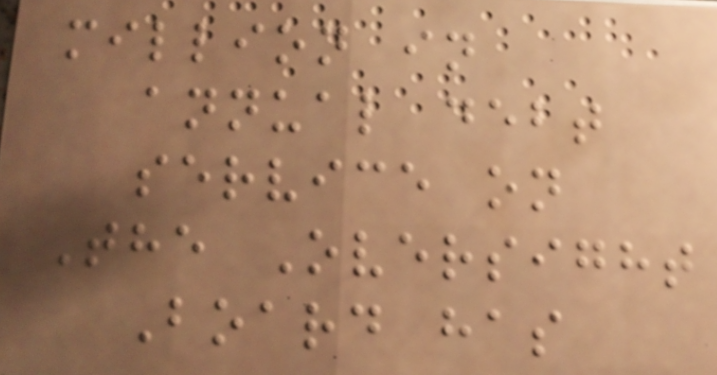million in
annual debt
service on
The Oversight
Board has
